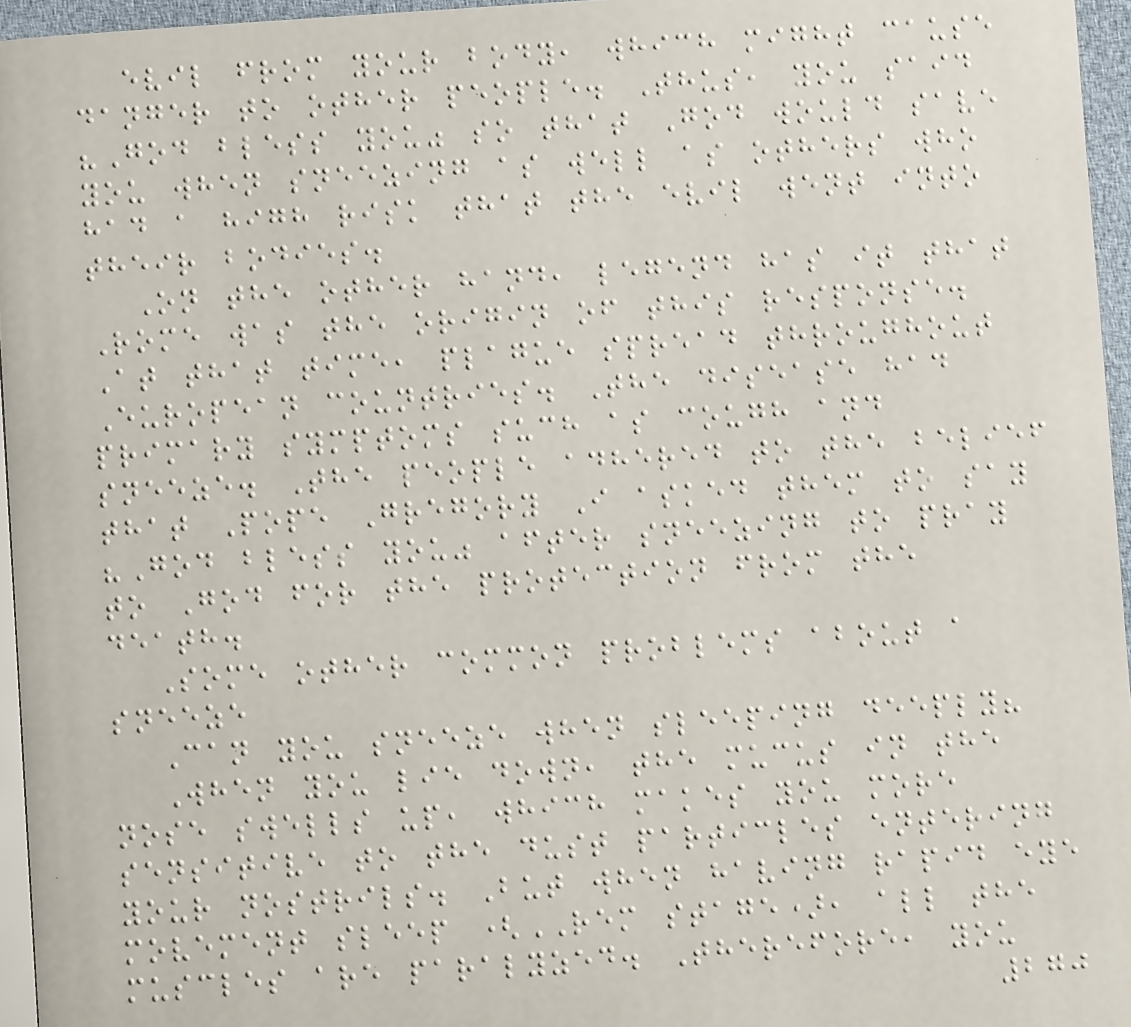evil from your body, which might cause
danger to other people. Thus, you said
"God bless you" so that God would save
you when sneezing as well as others who
had a high risk that the evil went into
their bodies.
On the other hand, legend has it that
Rome was the origin of this response.
At that time, plague spread throughout
European countries. The disease had
primary symptoms such as cough and
sneeze. The people adhered to the belief
that Pope Gregory I asked them to say
"God bless you" after sneezing to pray
to God for the protection from the
death.
Some other common problems about a
sneeze
Can you sneeze when sleeping deeply?
When you lie down, the mucus in the
nose swells up, which makes you more
sensitive to the dust particles entering
your nostrils. But when having rapid eye
movement sleep (REM stage), all the
muscles are paralyzed. Therefore, you
270
